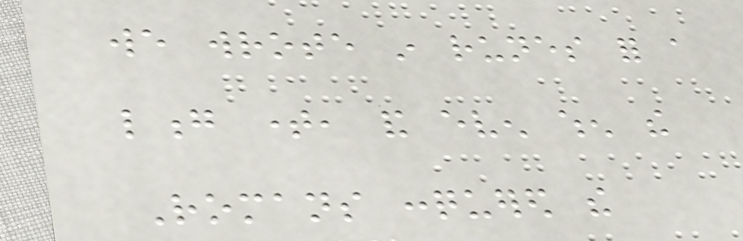we wrote in runes for a
long time, and even when the
Romans conquered the
